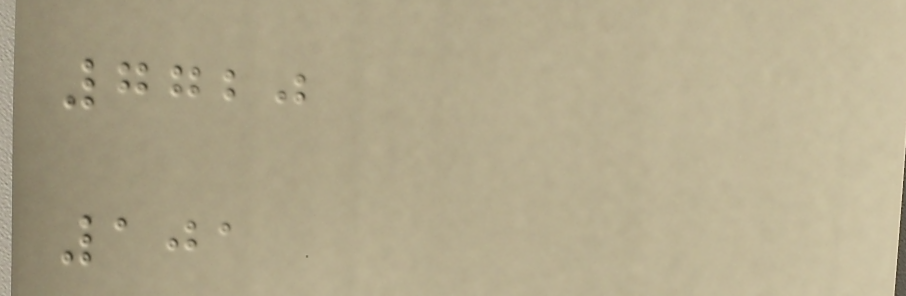7720
101
